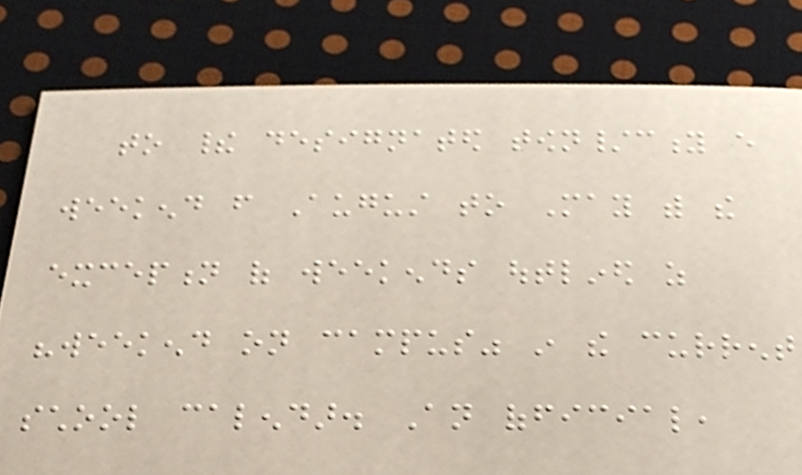to their designated town/city every
weekend from August to May with the
exception of weekends outlined as
"weekend on campus" in the current
school calendar. An official,
